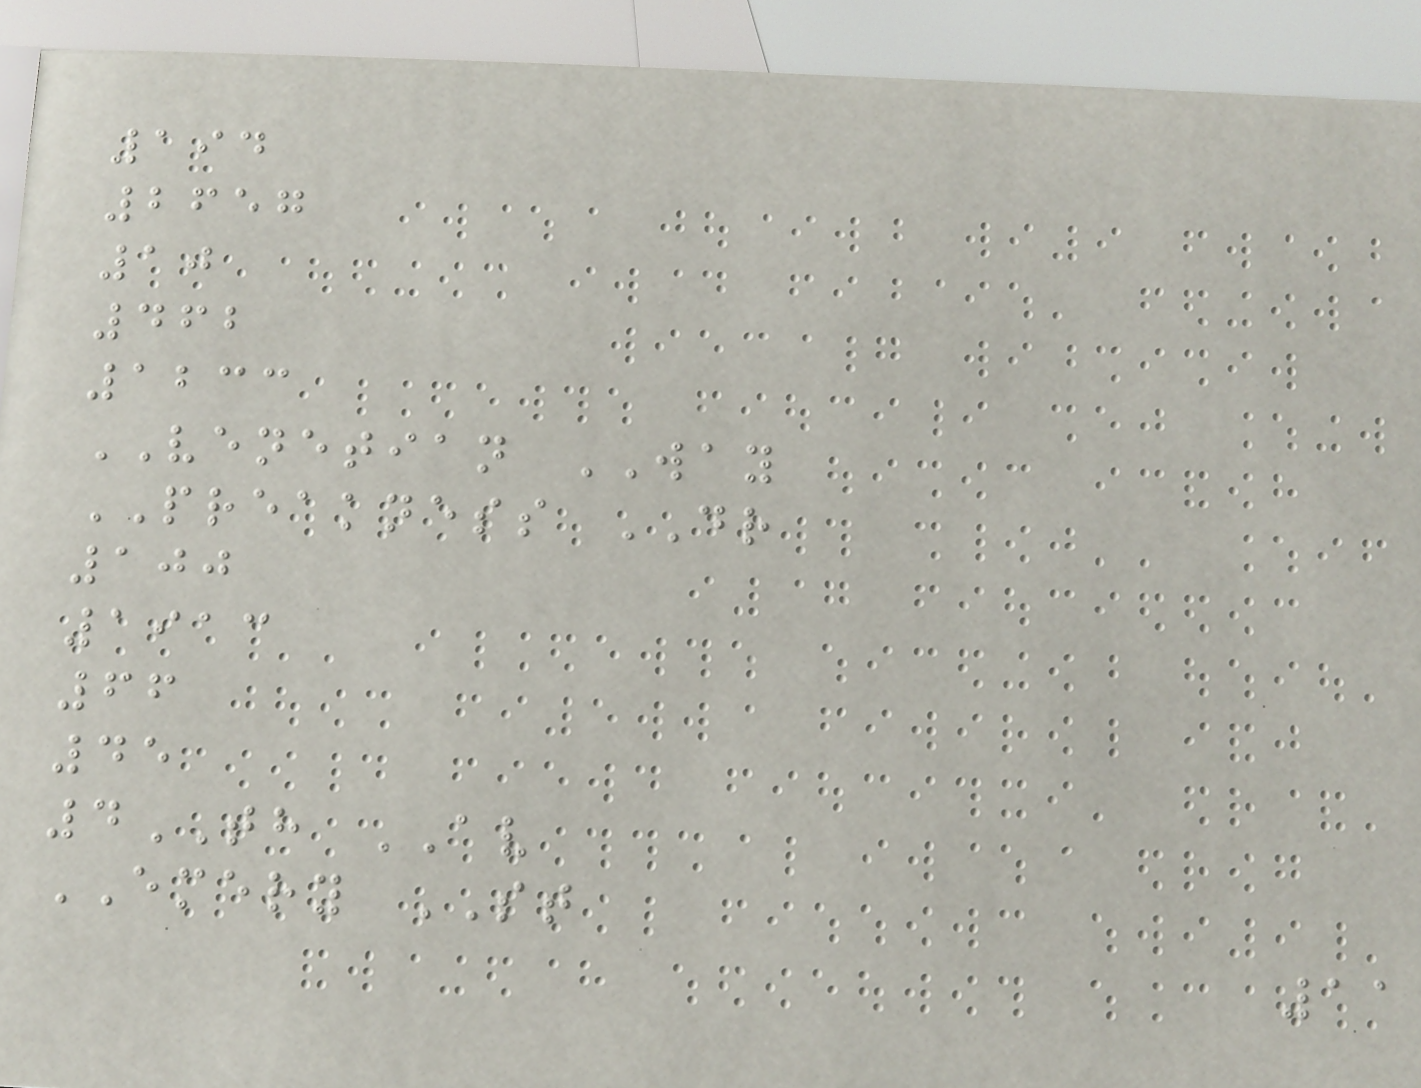194
2657
10
462
1233
VENETIAN WAY
PREAKNESS DR
100
1913
66
45
4TH AV
EMERY ST
11
